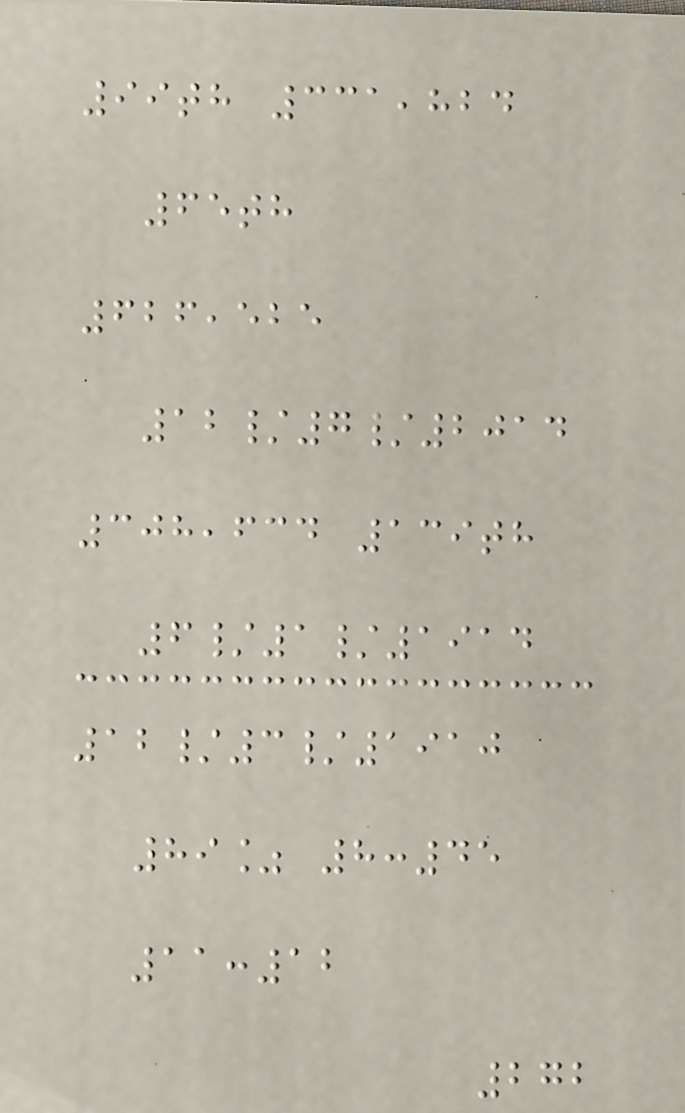99th 331,824
65th
626,525
12/7/2014
308,634 139th
6/1/1914
12/3/1910
89% 8:45
11:12
272
